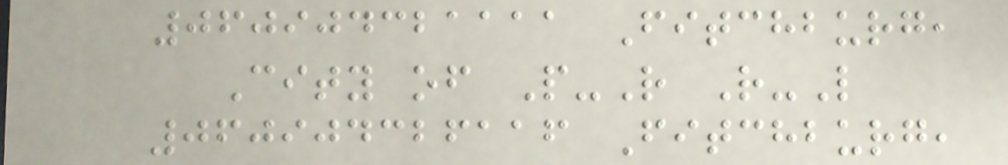060904321111 Fitchburg,
City of P-R R-L
060904326116 Fitchburg,
